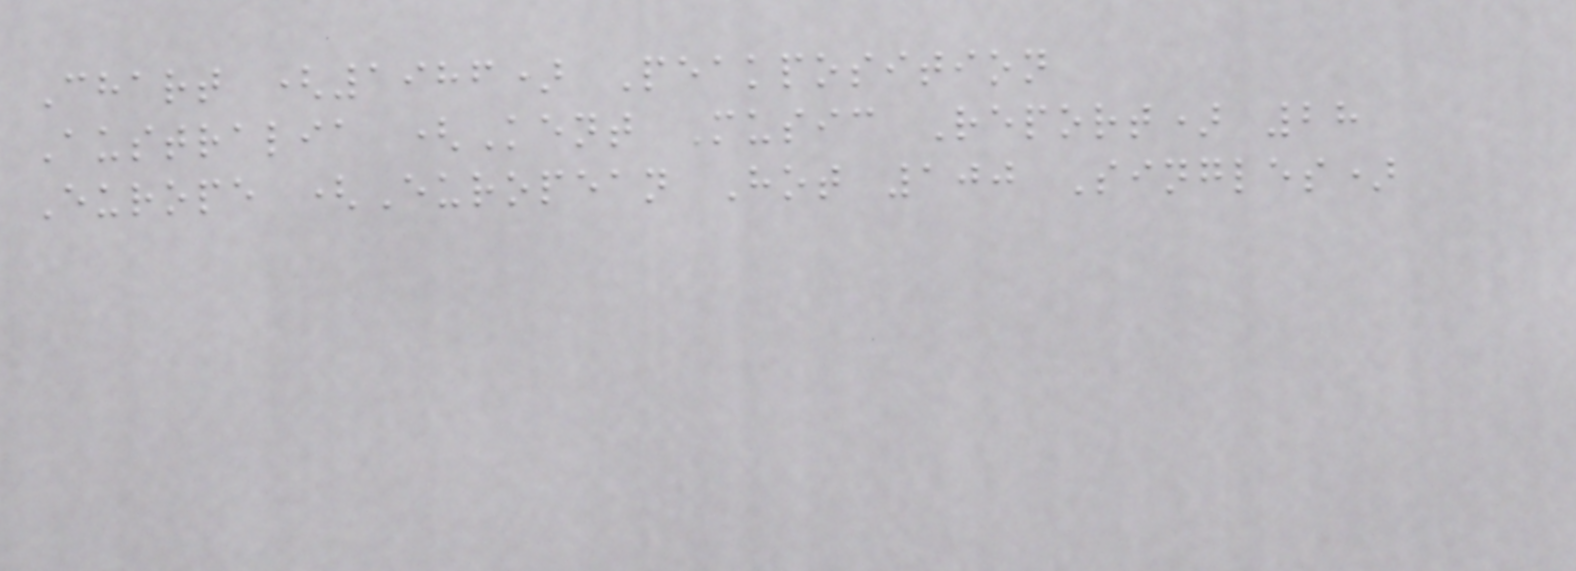Chart (1986) Peakposition
Australia (Kent Music Report) 28
Europe (European Hot 100 Singles)
